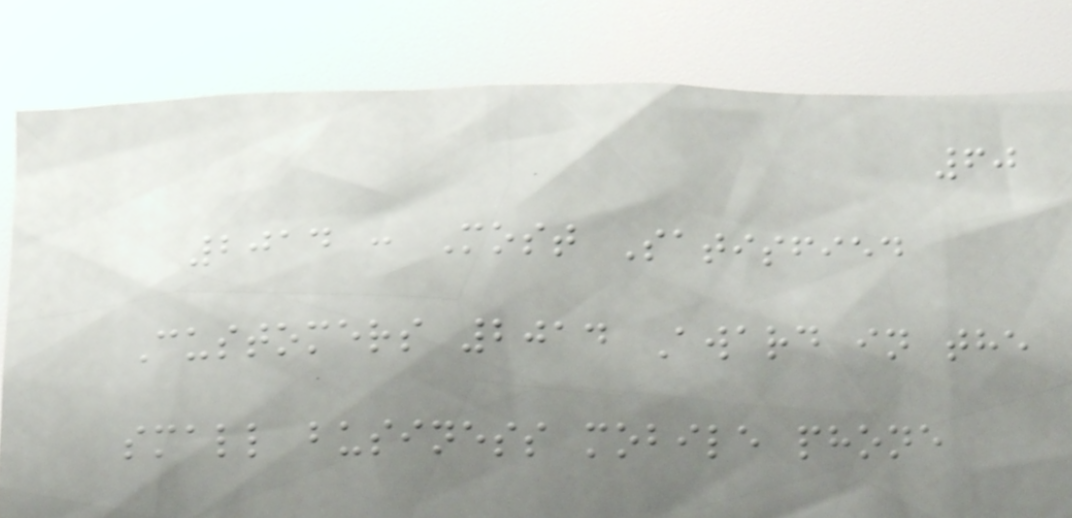60
2014 : Most Satisfied
Customers 2014 Award in the
small business mobile phone
